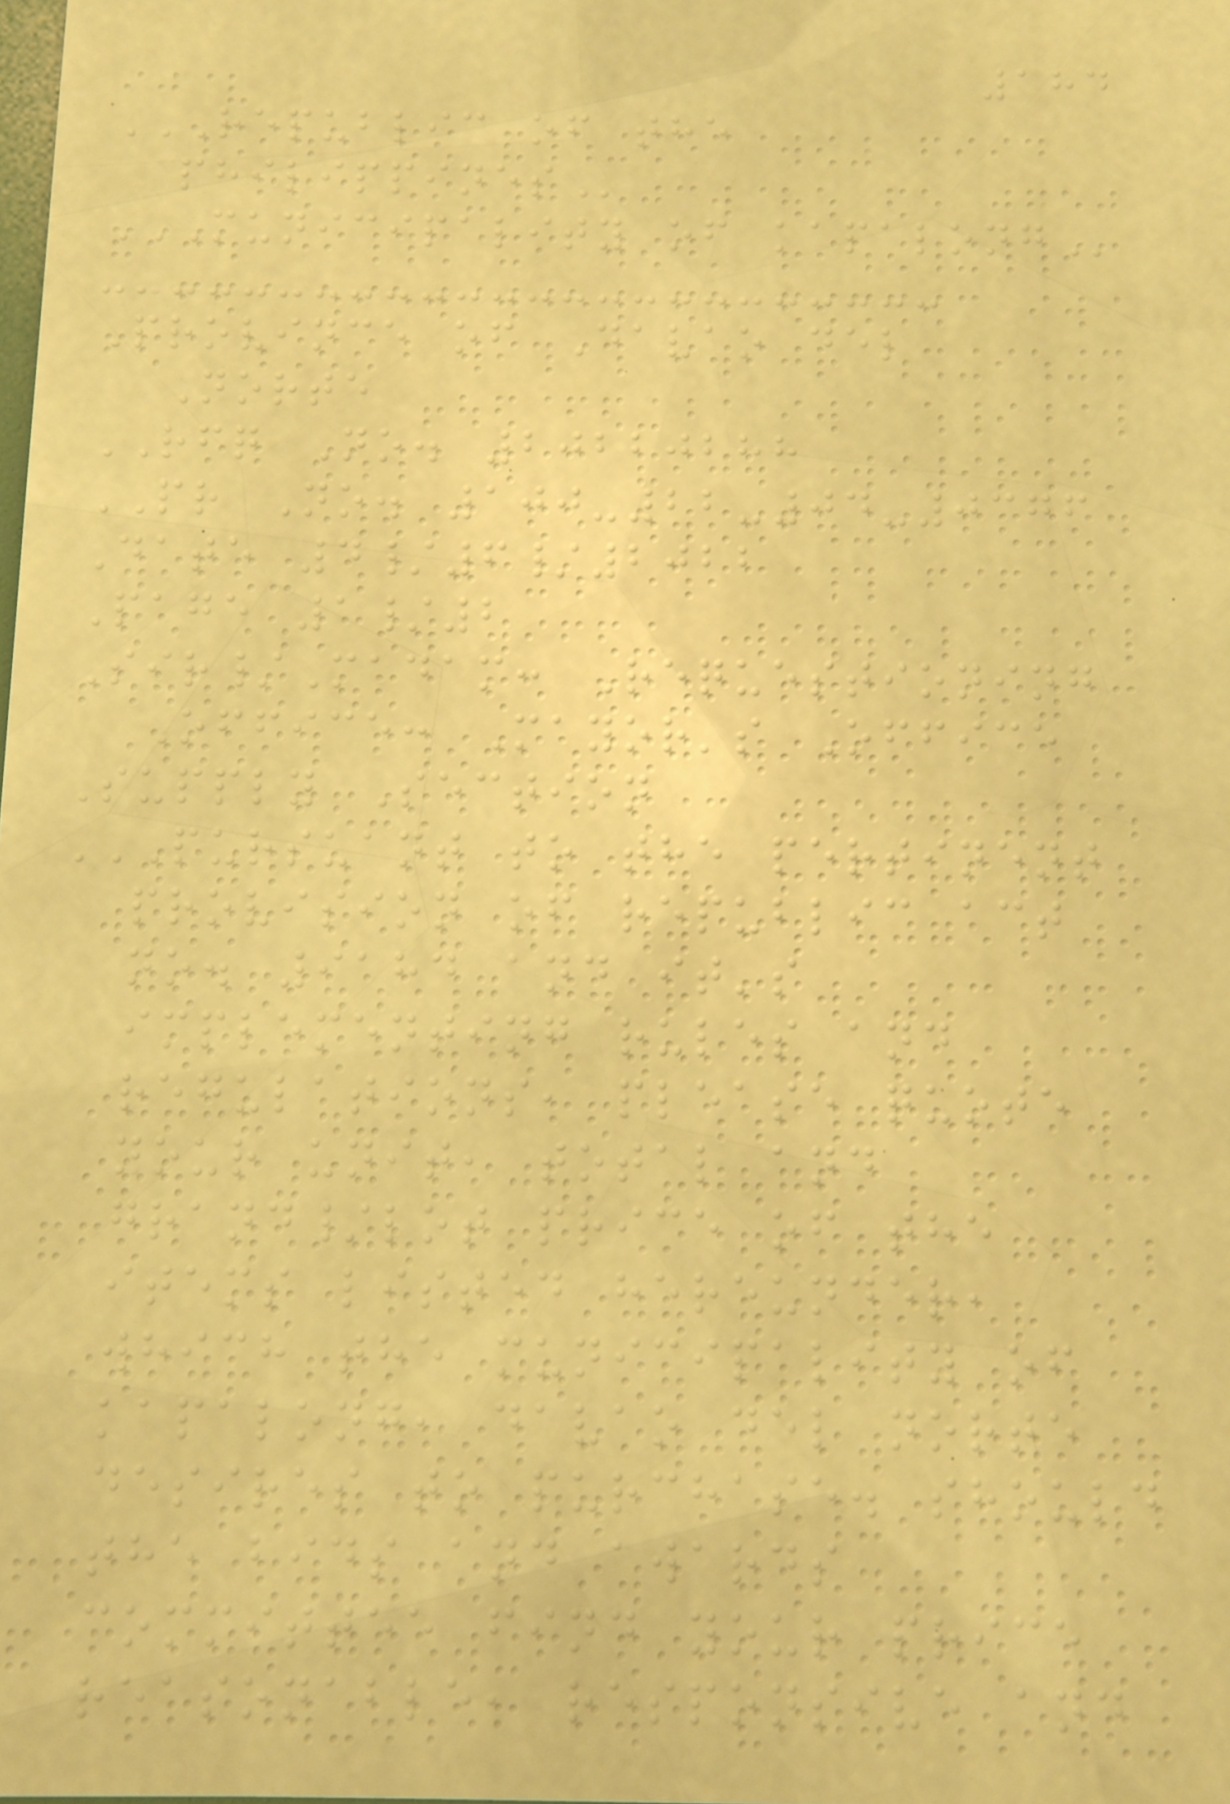184
REPUBLIC OF THE
PHILIPPINES
MUNICIPALITY OF KAPALONG
Province of Davao del
Norte
RFQ No. 20220288
PR No. 100-22-04-0376
Date 4/6/2022
Page 1/2
Sir/Madam: Requestioning
Office: Mayor's Office
Supply Section
PURSUANT TO THE PERTINENT
PROVISION OF REPUBLIC ACT
NO. 9184 AND IT'S
IMPLEMENTING RULES AND
REGULATIONS, PLEASE QUOTE
YOUR UNIT, TOTAL AND
GRAND/LOT PRICE OF THE
ITEMS LISTED HEREUNDER,
WHICH THE MUNICIPALITY OF
KAPALONG, DAVAO DEL NORTE
DESIRES TO PURCHASE. SHOULD
THE BIDS AND AWARDS
COMMITTEE FIND YOUR PRICE
REASONABLE, RESPONSIVE AND
